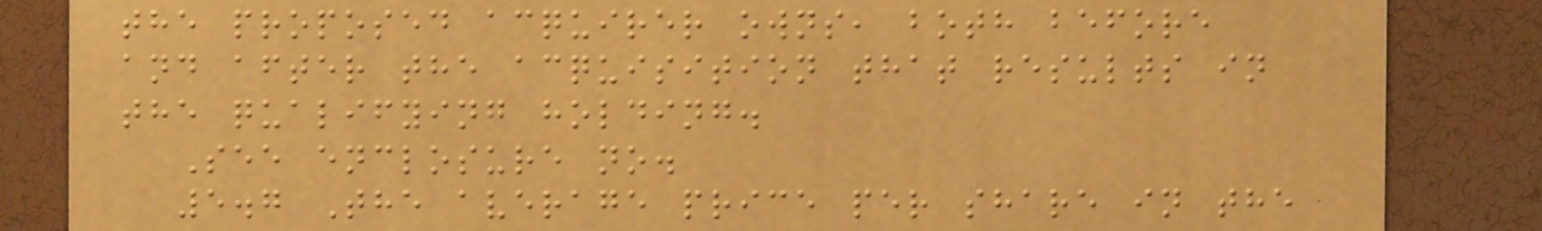the proposed acquirer owns, both before
and after the acquisition that results in
the qualifying holding.
See enclosure no.
5.7 The average price per share in the
